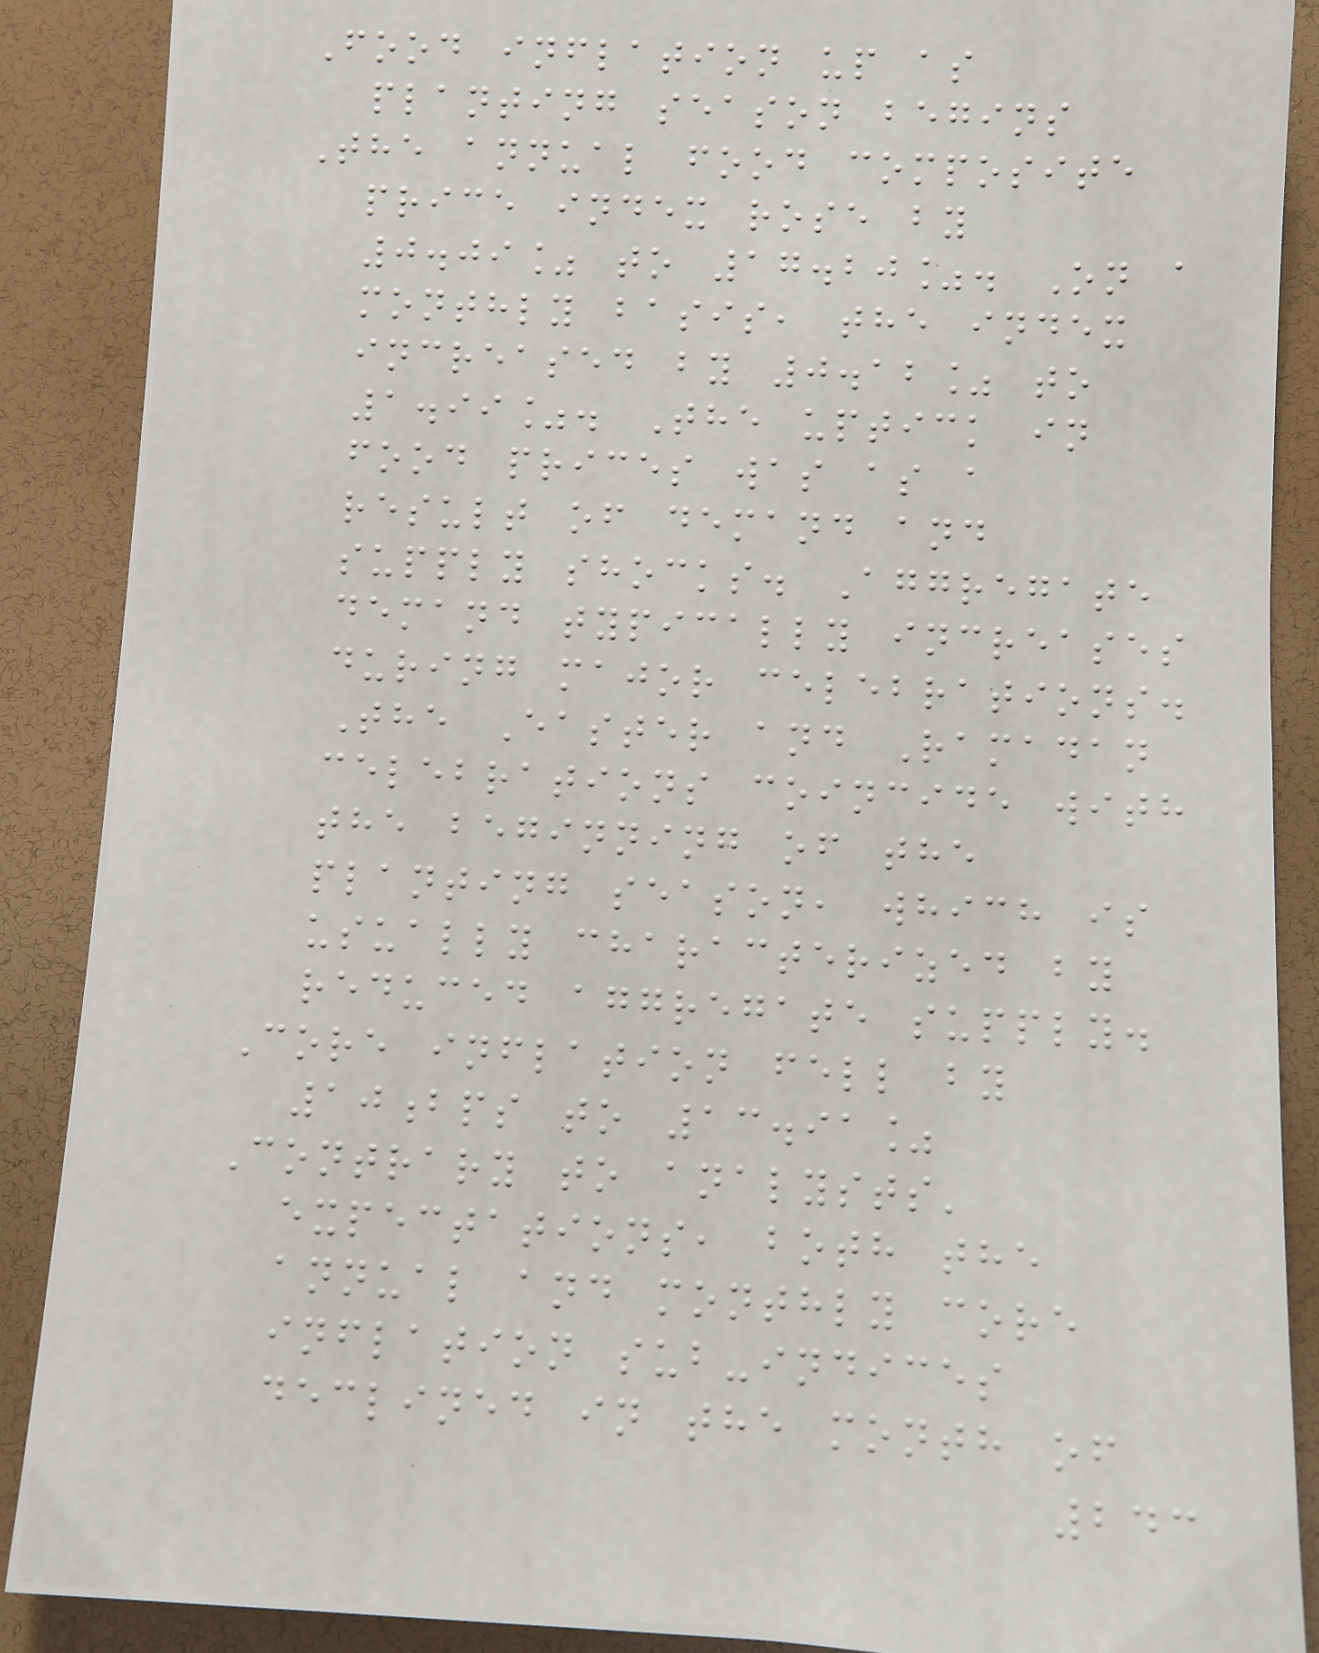Food inflation up as
planting season begins
The annual food composite
price index rose by
0.09% to 17.20%. On a
monthly basis, the index
increased by 0.12% to
1.99%. The uptick in
food prices was as a
result of demand and
supply shocks. Aggregate
demand typically increases
during major celebrations.
The Easter and Ramadan
celebrations coincide with
the beginning of the
planting season, which is
usually characterized by
reduced aggregate supply.
Core inflation fell by
10bps to 13.91%
Contrary to analysts'
expectations, both the
annual and monthly core
inflation sub-indices
declined in the month of
243
